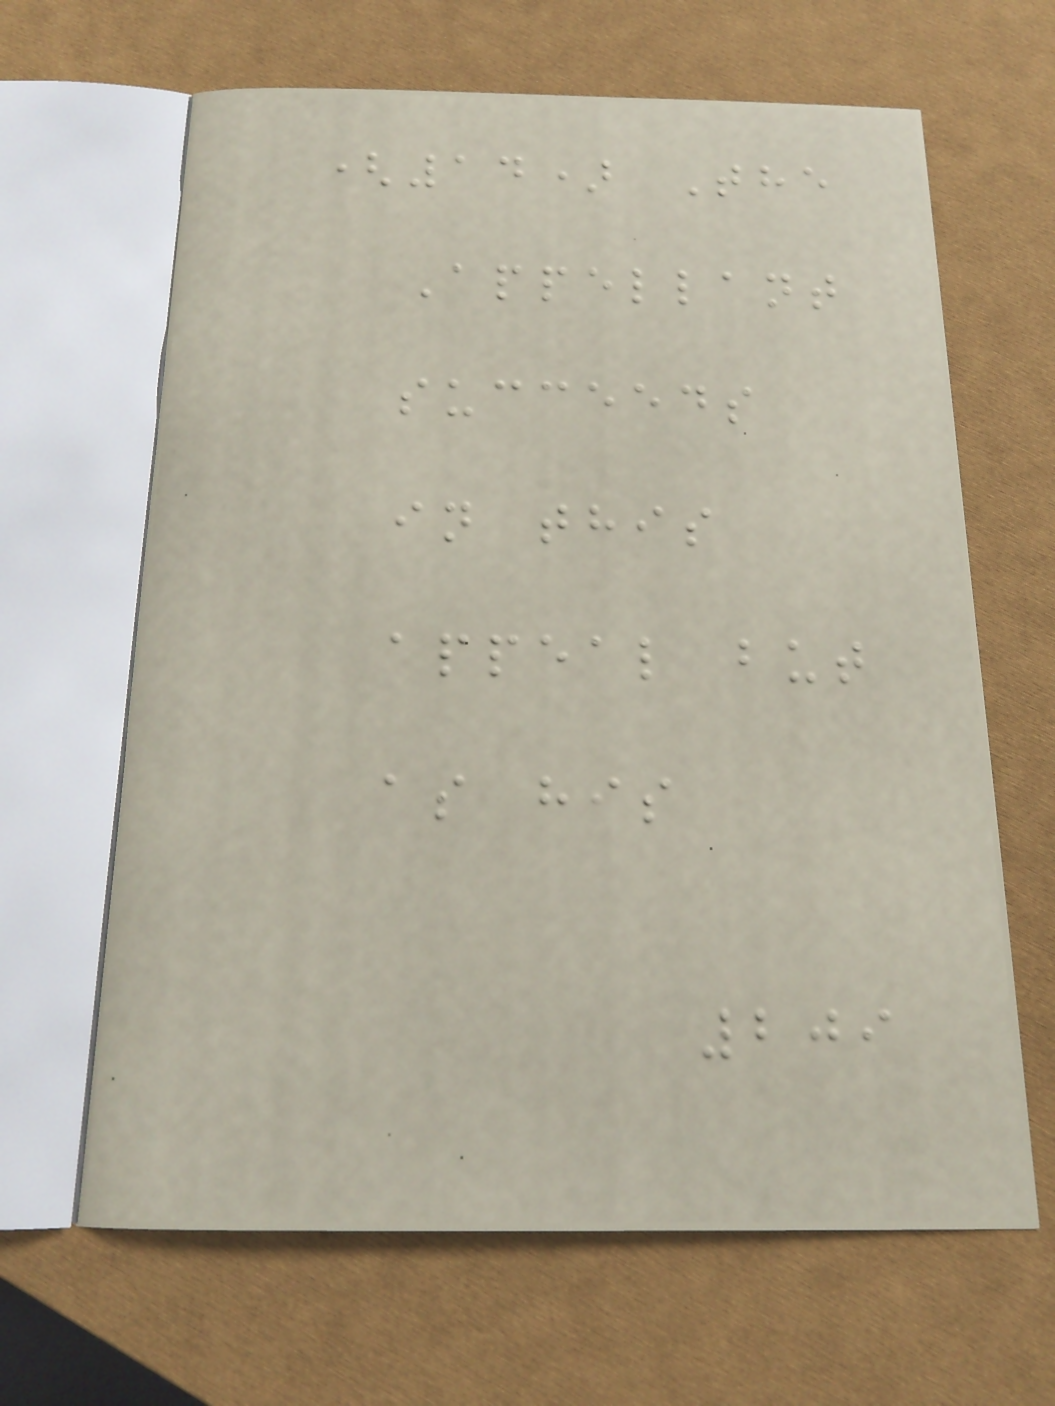(14) The
Appellant
succeeds
in this
appeal but
as his
209
